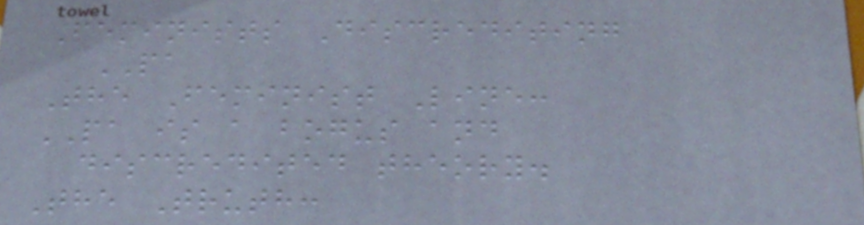Feminists Discrediting
PA
The Feminist Line:
PA is a bogus and
discredited theory.
The Truth:
